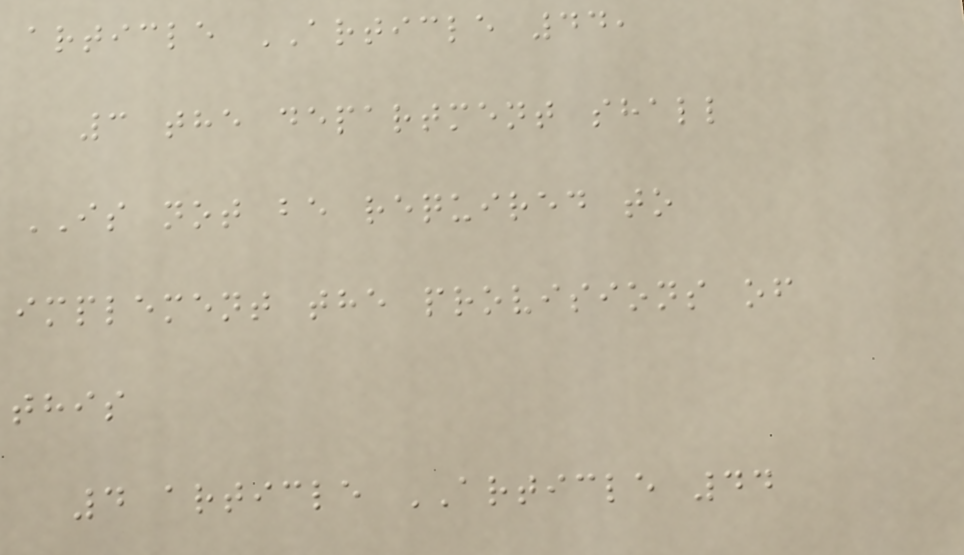article ARTICLE 44,
3 the department shall
IS not be required to
implement the provisions of
this
4 article ARTICLE 44
